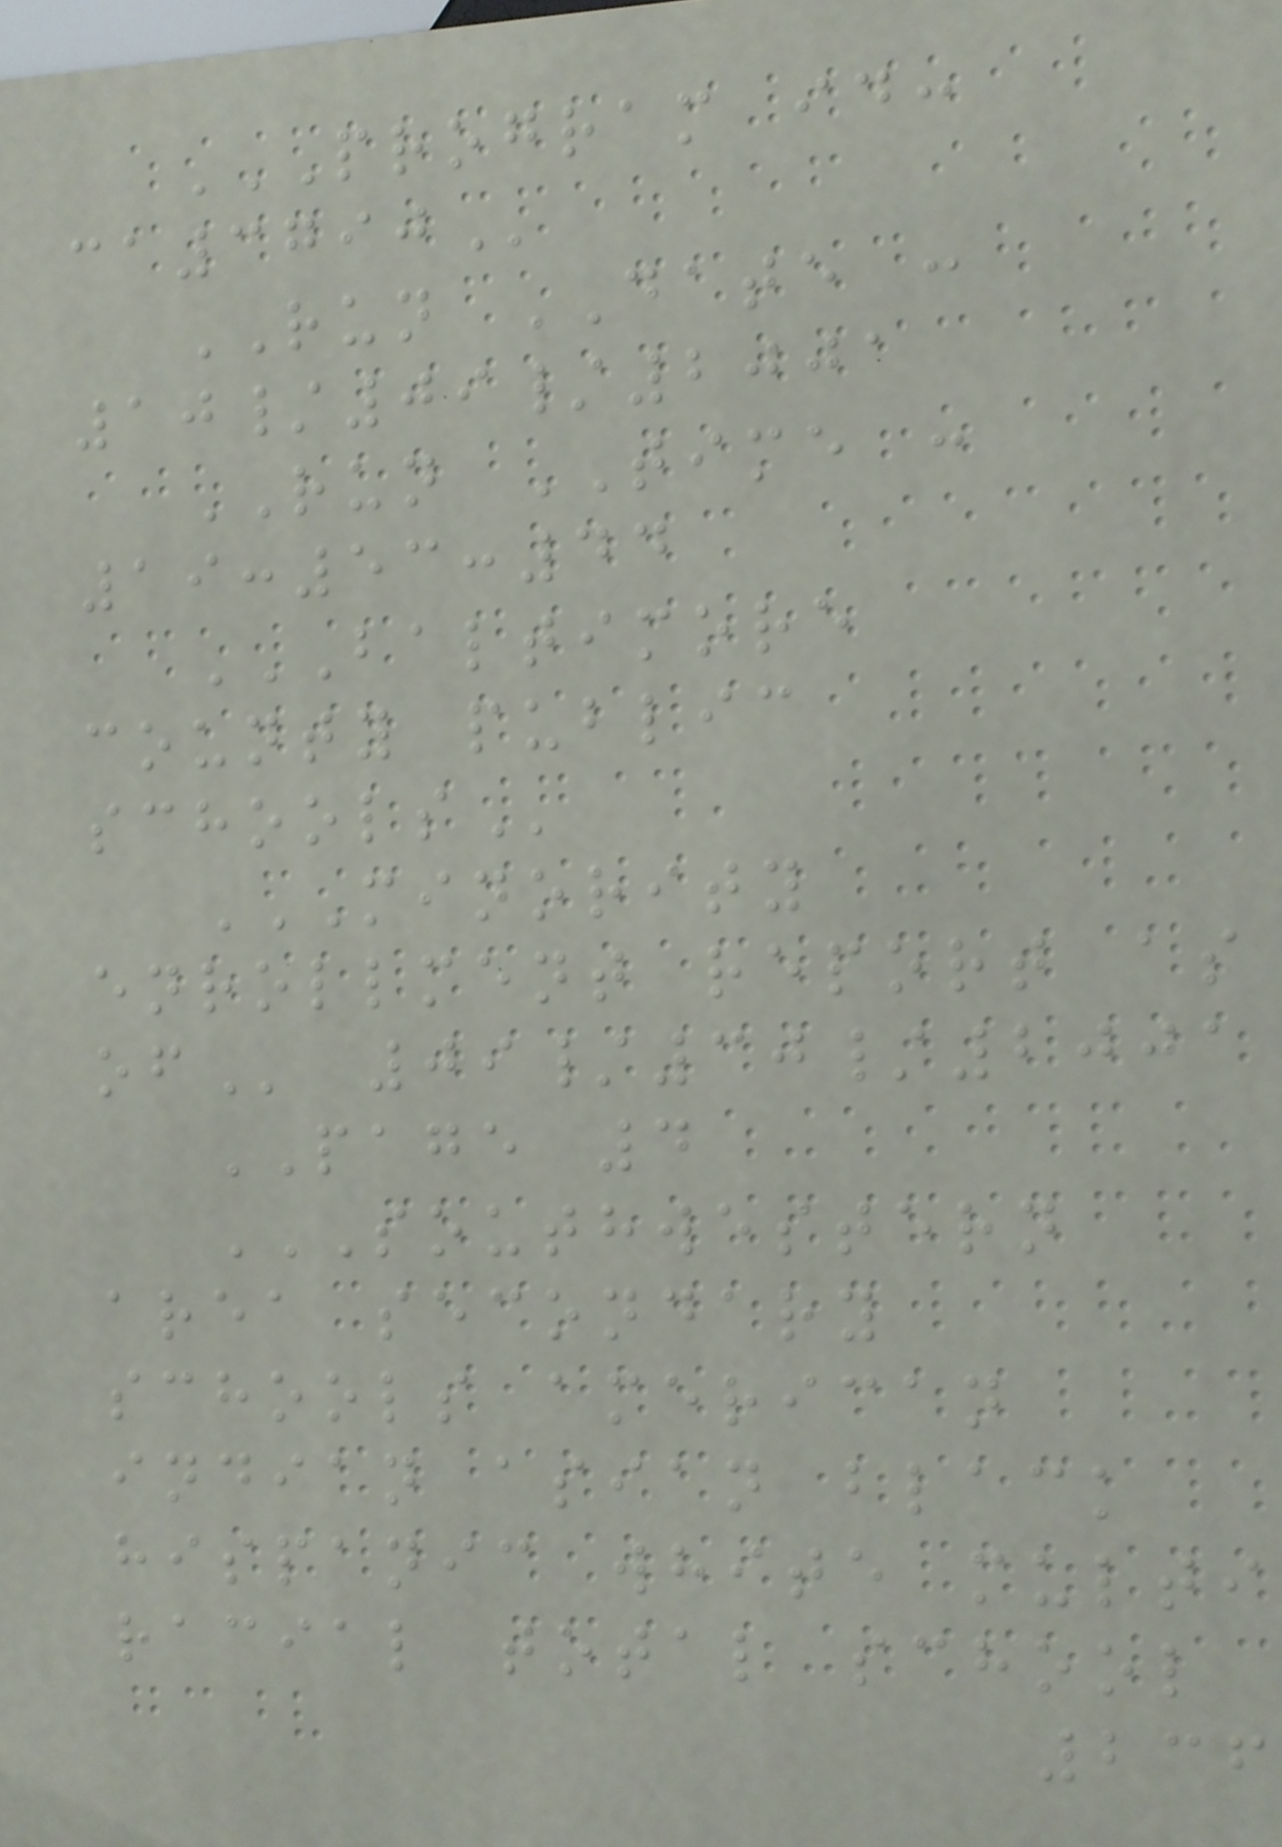PROGRAM ID:
CA3790
RUN DATE :
10/09/2001
RUN TIME :
19:53:44
BALTIMORE
COUNTY PUBLIC
SCHOOLS
MINORITY
ENROLLMENT REPORT AS
OF 09/30/2001
PAGE 4
SOUTHWESTERN
AREA SECONDARY
SCHOOLS AMERICAN
INDIAN ASIAN BLACK
HISPANIC WHITE MULTI
RACIAL TOTAL SCHOOL
236
